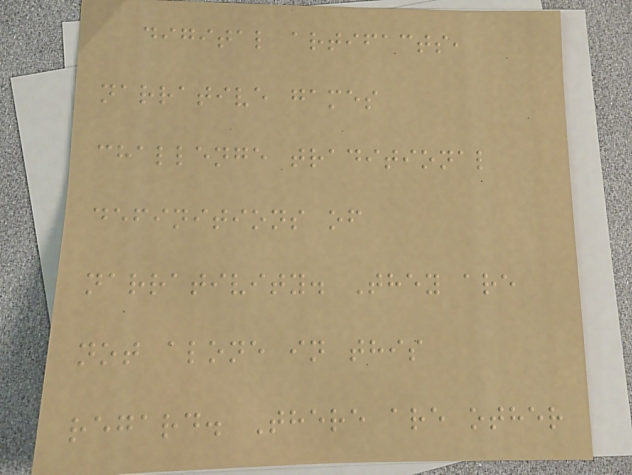digital artifacts,
narrative games
challenge traditional
definitions of
narrativity. They are
not alone in this
regard. There are other
